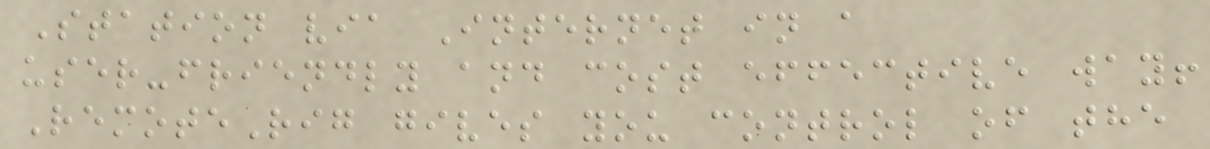Station via Internet in a
user-friendly and cost effective way!
RemoteRig gives you control of the
